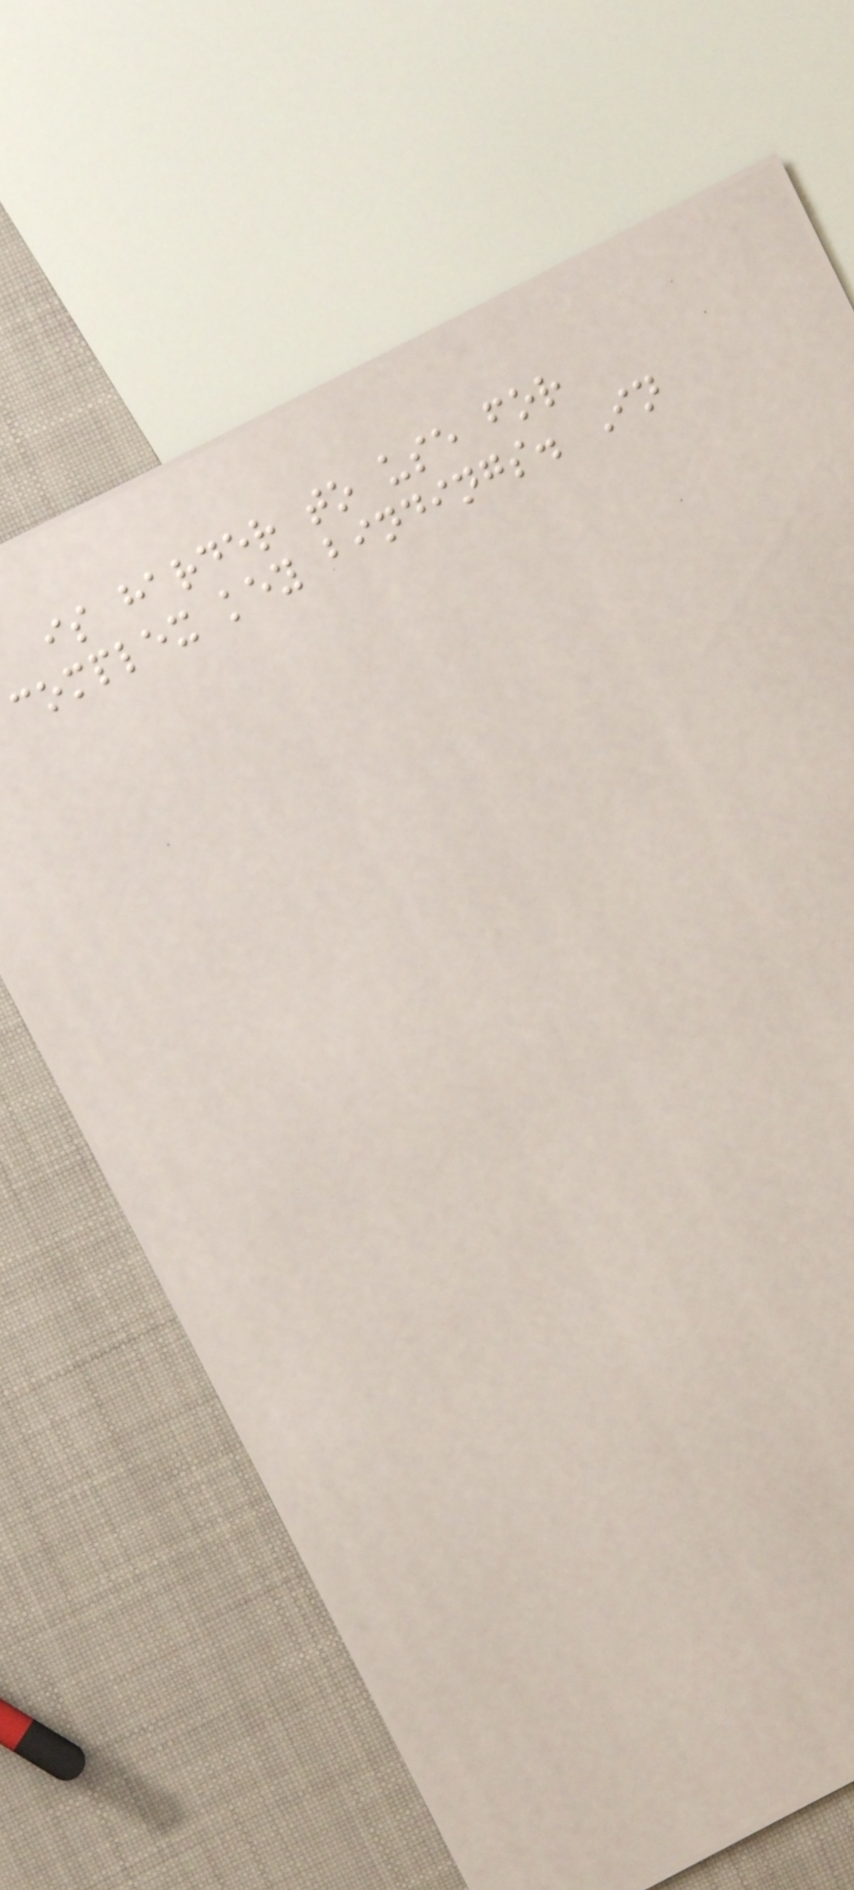is harder to use for
complex key bindings. In
